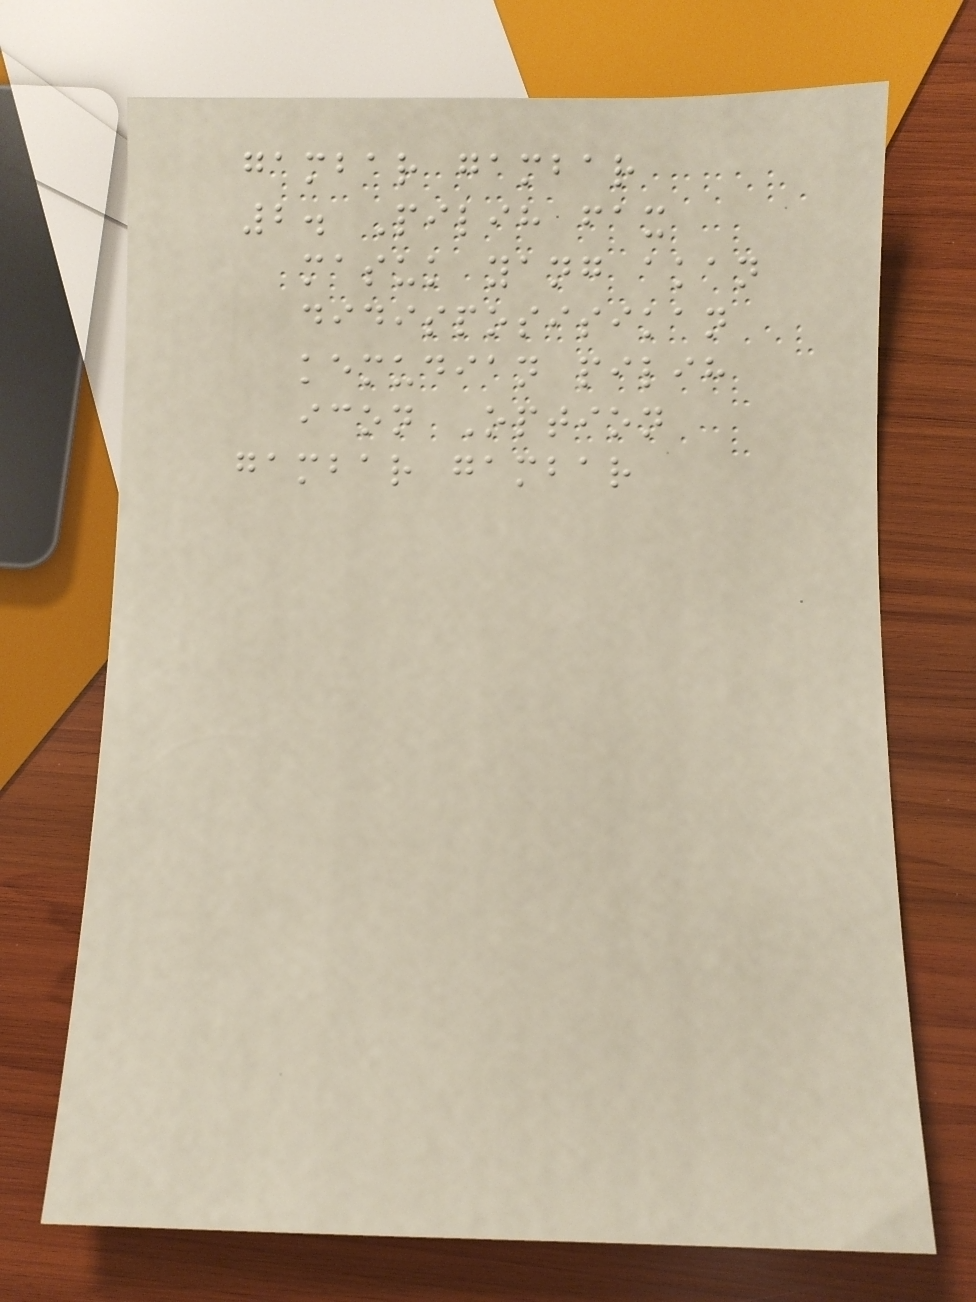gambar gambar
2. Pilih fax
masuk yang akan
didisposisikan
kemudian pilih
icon Option
gambar gambar
